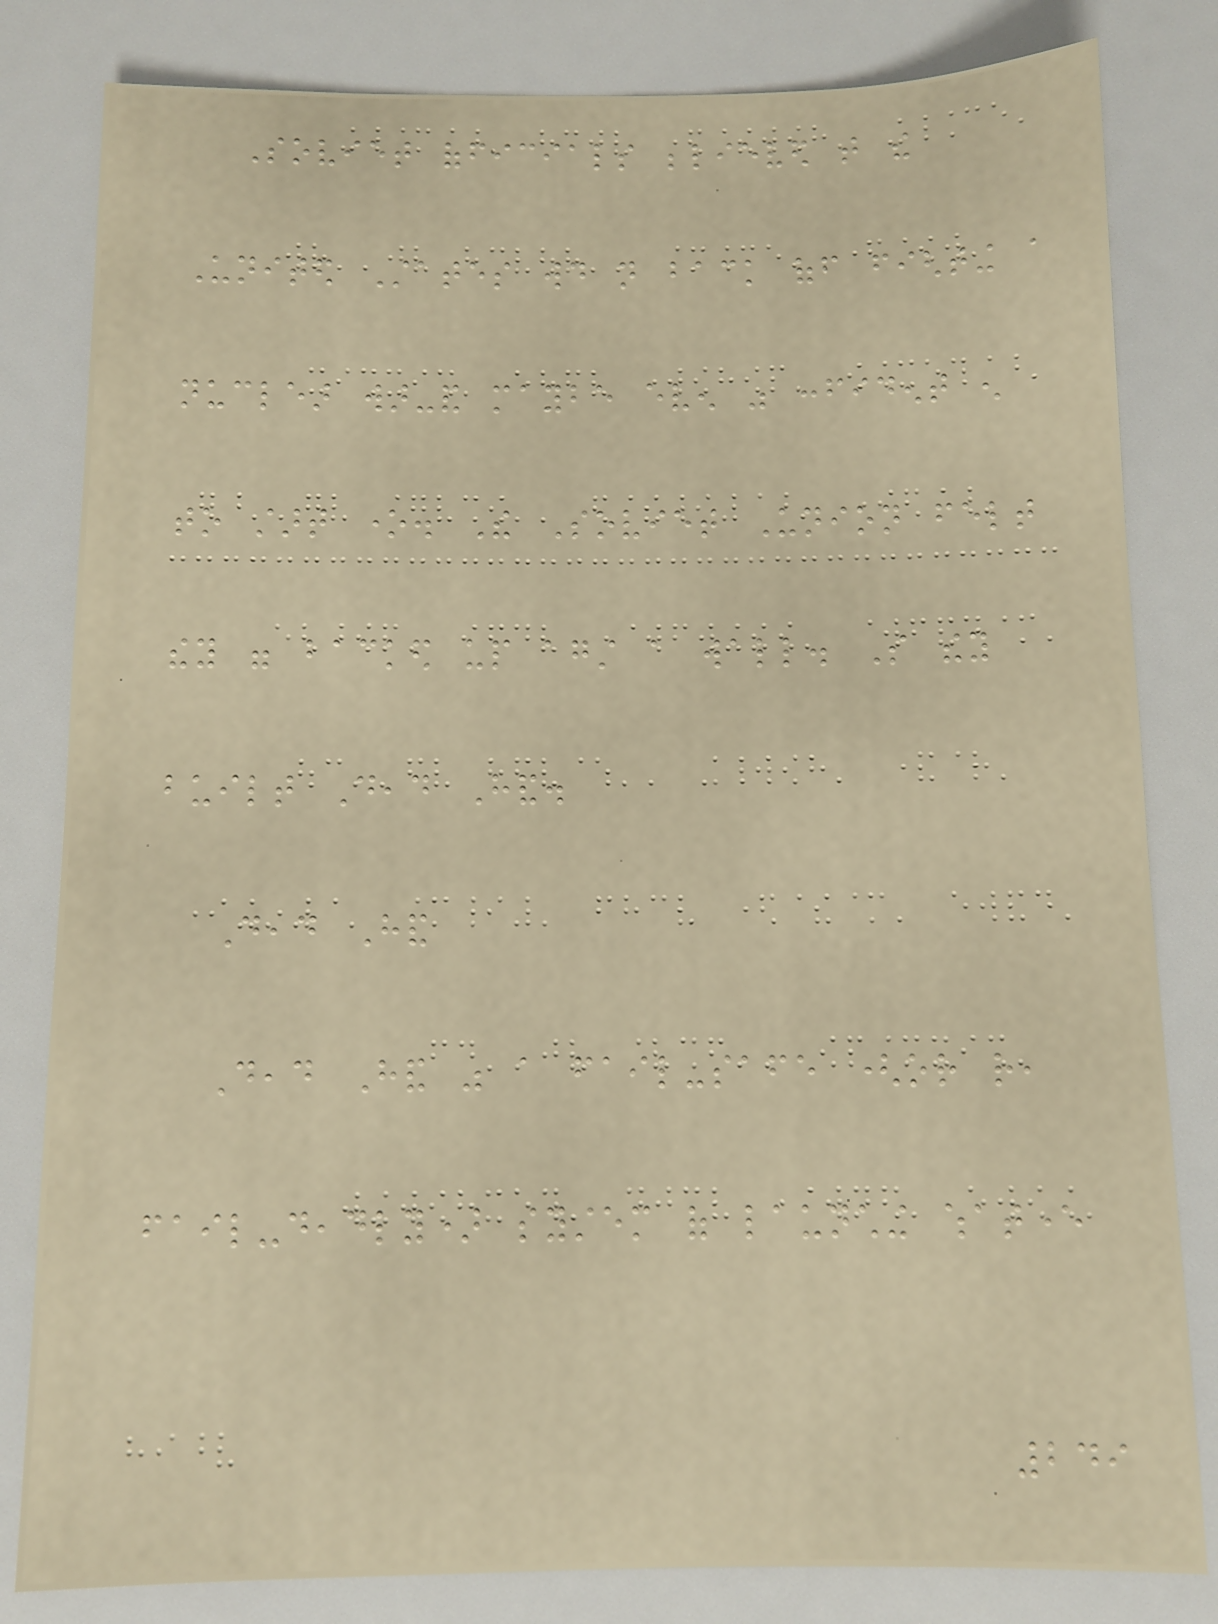Soviet officials believed that the
United States would not back off fighting a
nuclear war-and maybe even was confident enough
to start one. The Soviet Union felt
they were backed up against a wall. So they
built Dead Hand.
Dead Hand
Dead Hand was a fail-safe (or rather,
fail-deadly) system of launching whatever
249
